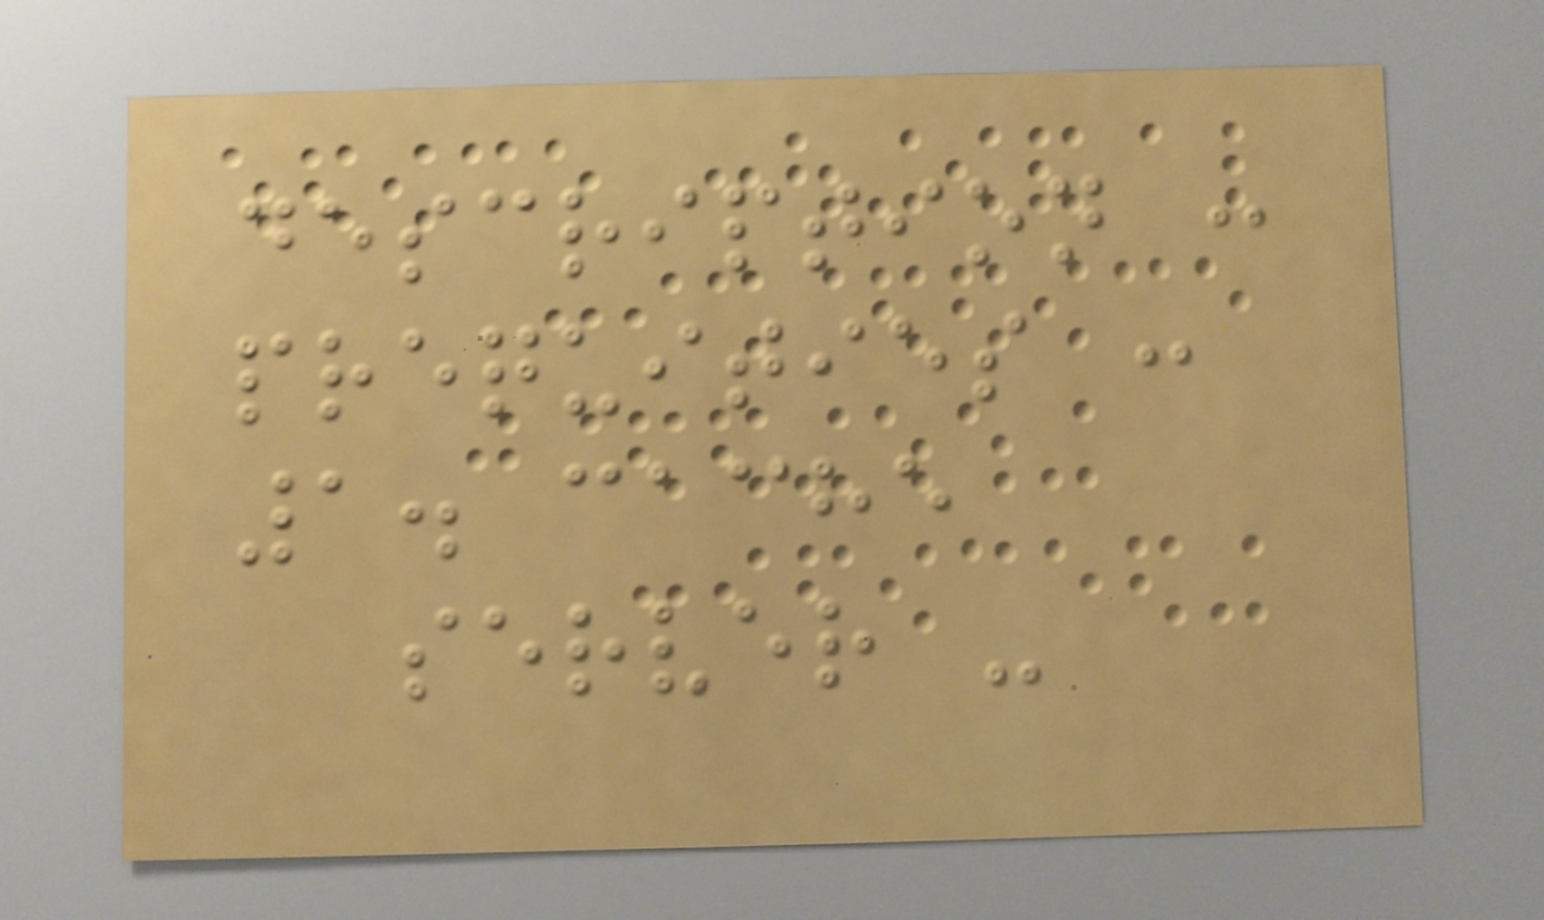description :
prequities :
1. cache
server -
